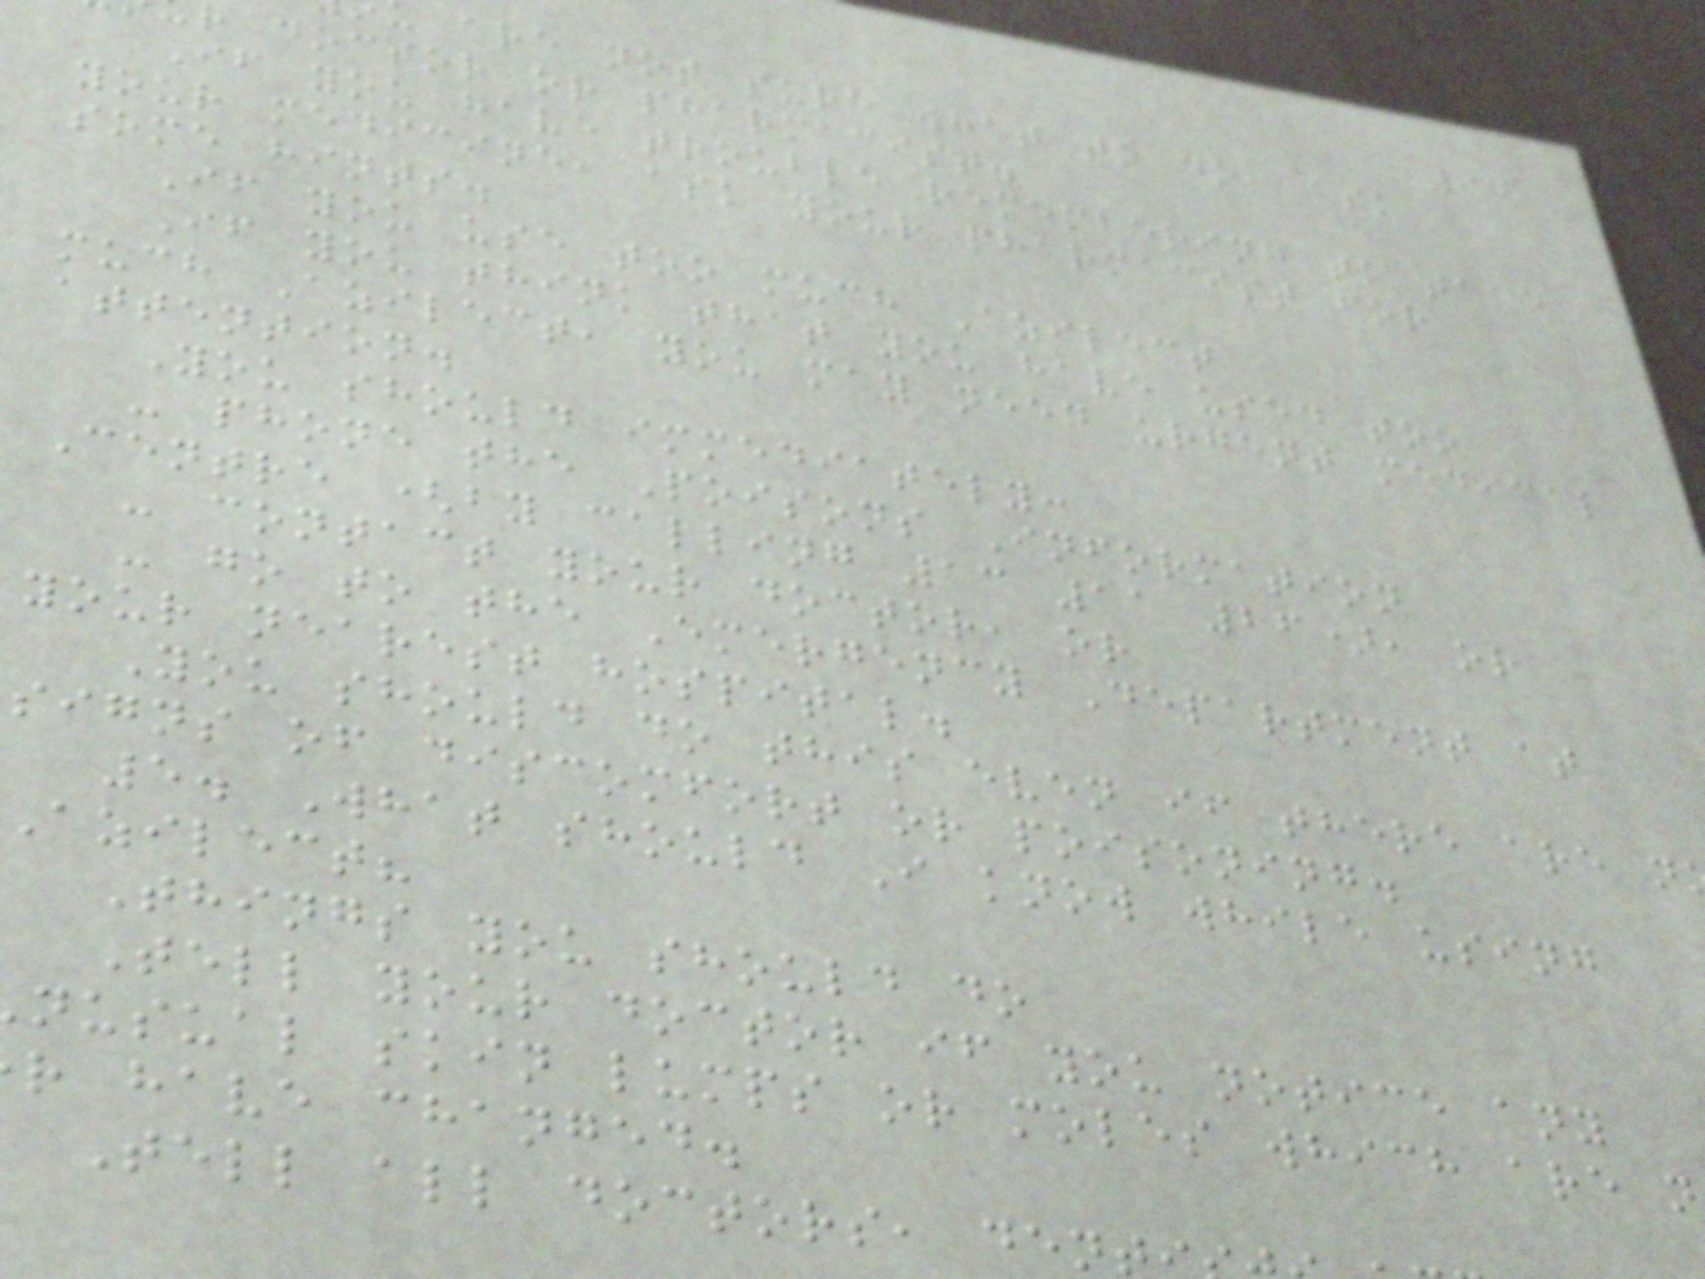94
are not sure what to do, ask
r doctor or pharmacist.
If you have trouble remembering to take
your medicine, ask your pharmacist for
some hints.
If you use too much Azilect
If you think that you have used too
much Azilect, you may need urgent medical
attention.
You should immediately:
- phone the Poisons Information
Centre (by calling 13 11 26), or
- contact your doctor, or
- go to the Emergency Department at
your nearest hospital.
You should do this even if there are n
signs of discomfort or poisoning.
5. What should I know while using
azilect?
Things you should do
Tell your doctor if you notice any
nusual skin lumps or moles which are n
r have changed.
Tell all doctors, dent
